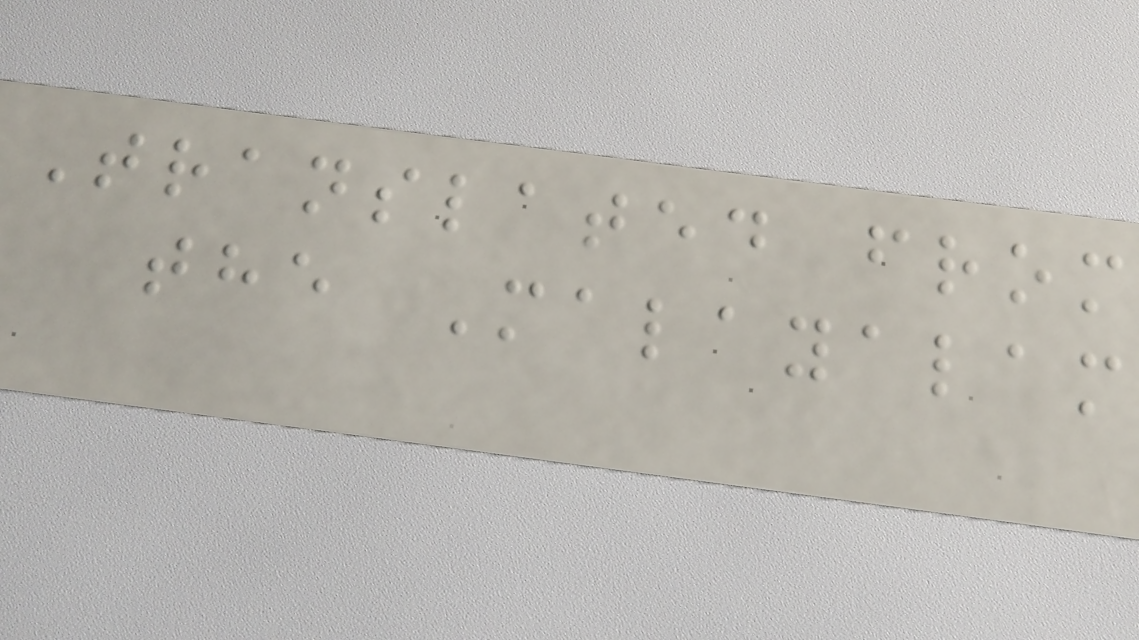Translated from
the Malayalam
